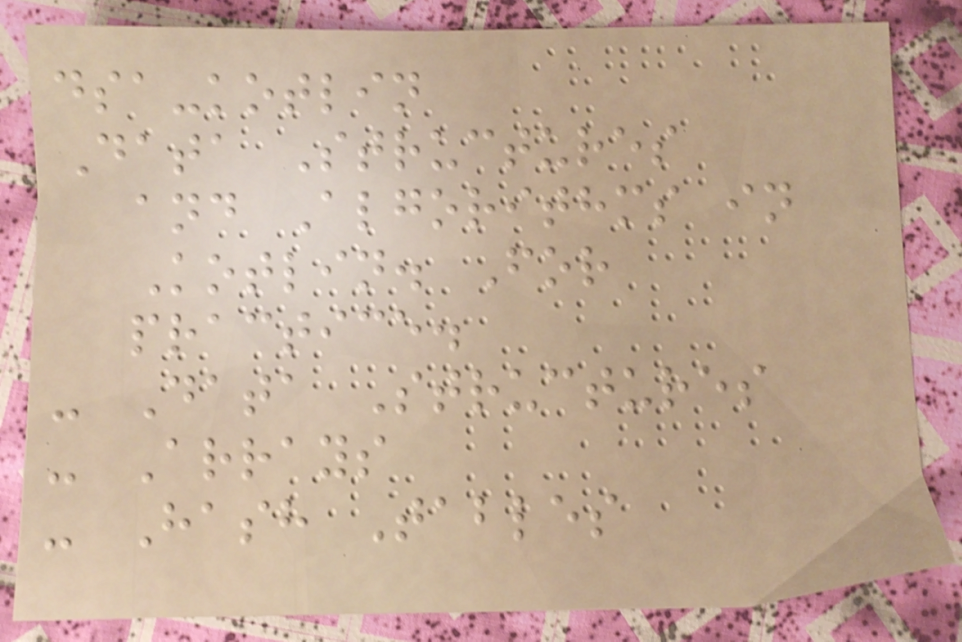dsa-kotlin
Data Structures
and Algorithms in
Kotlin. For
practice.
- Data Structures
- Arrays
- Hash Tables
